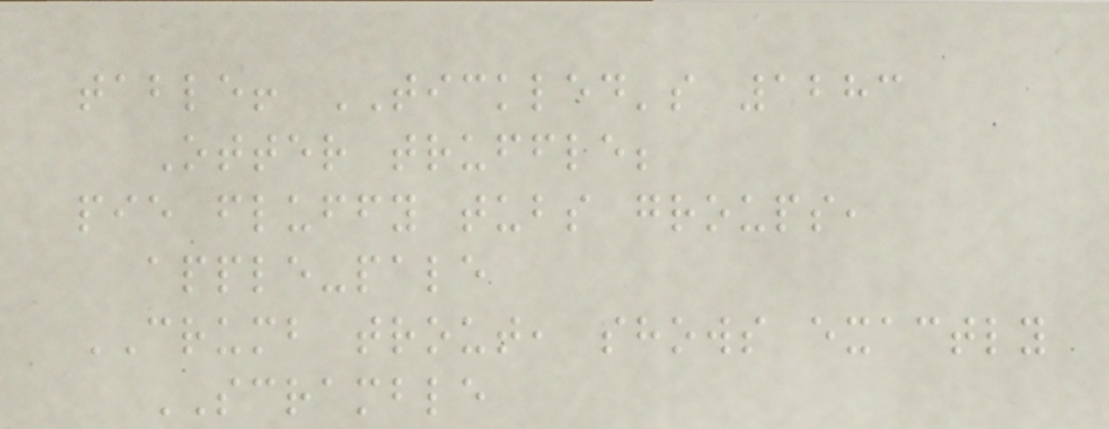table! TICKLED's 1283
Otter truffle;
pie fluffy tubs groups,
apple-pale
CRUMB trout, shows exactly
SCRAMBLE
